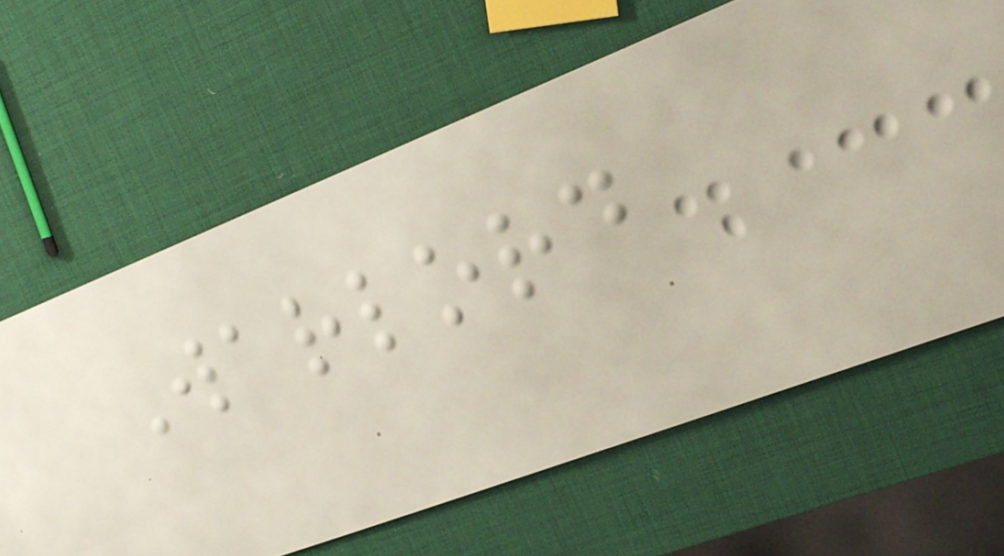Warlord
